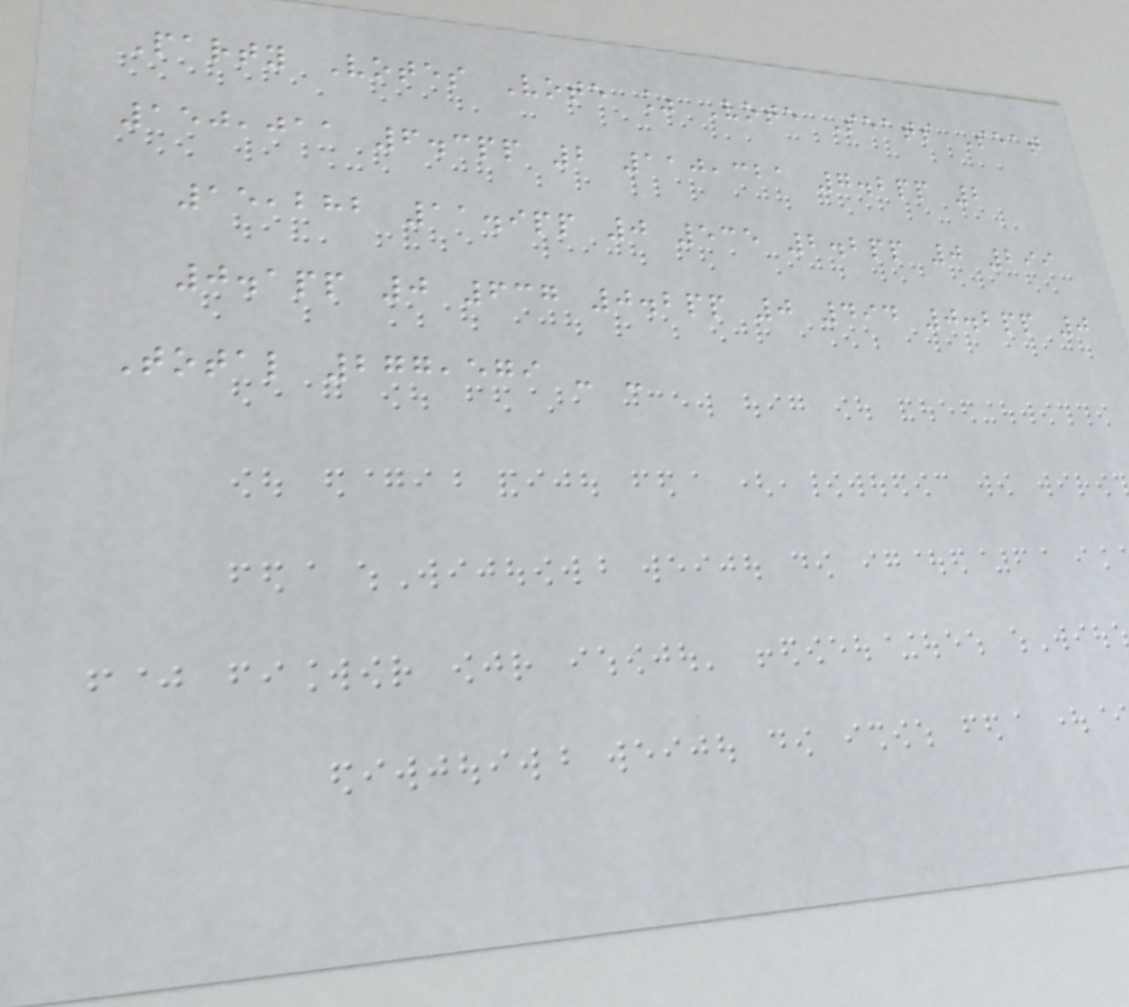Party Votes Vote % Vote Seats Seat
150,011 6.3pp 2 110,321 7.2pp 2
15,282 11.9pp 0 535 2.2pp 0 299
0.1pp 0 637 0.2pp 0 494 0.2pp 0
Total 277,579 - -
